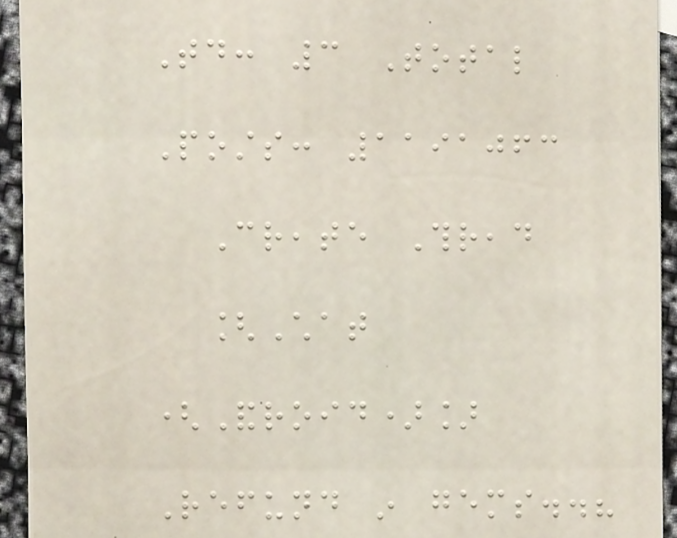Today: 3 Total
Posts: 1191063
Create Thread
[Chat
(Android)]
Refund in gems..?
